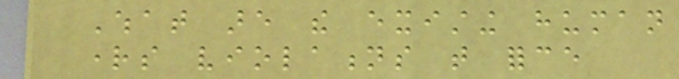What are the existing human
rights violations that force
